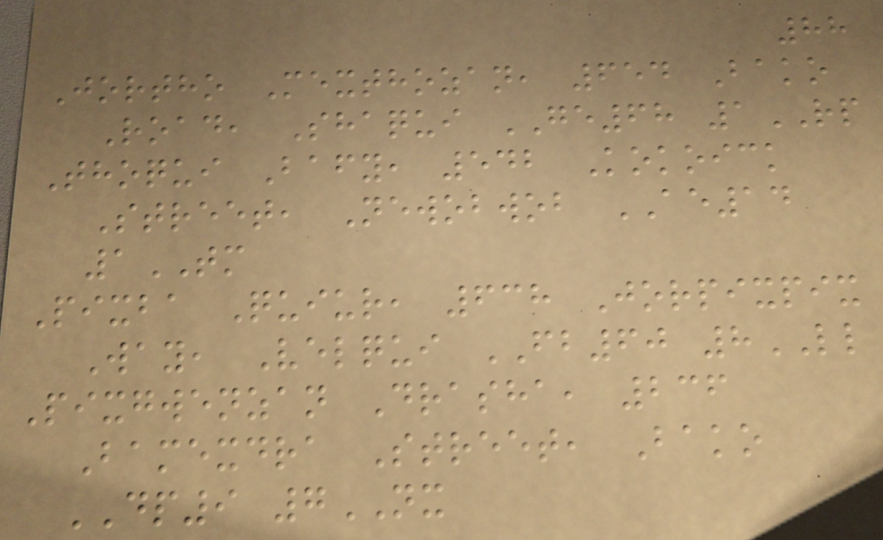88
Jortho Mexthozan, 654 Bako
Road, Shaqui GE68 1RP
Thoqui Bafy, 542 Kokoick
Street, Newobwob AE14
1TM
Pixba Quiur, 638 Jorpixpix
Way, Velqui FB60 8LL
Pixgwenzan Drasha, 236
Bamexdra Street, Bako
DP9 7NX
